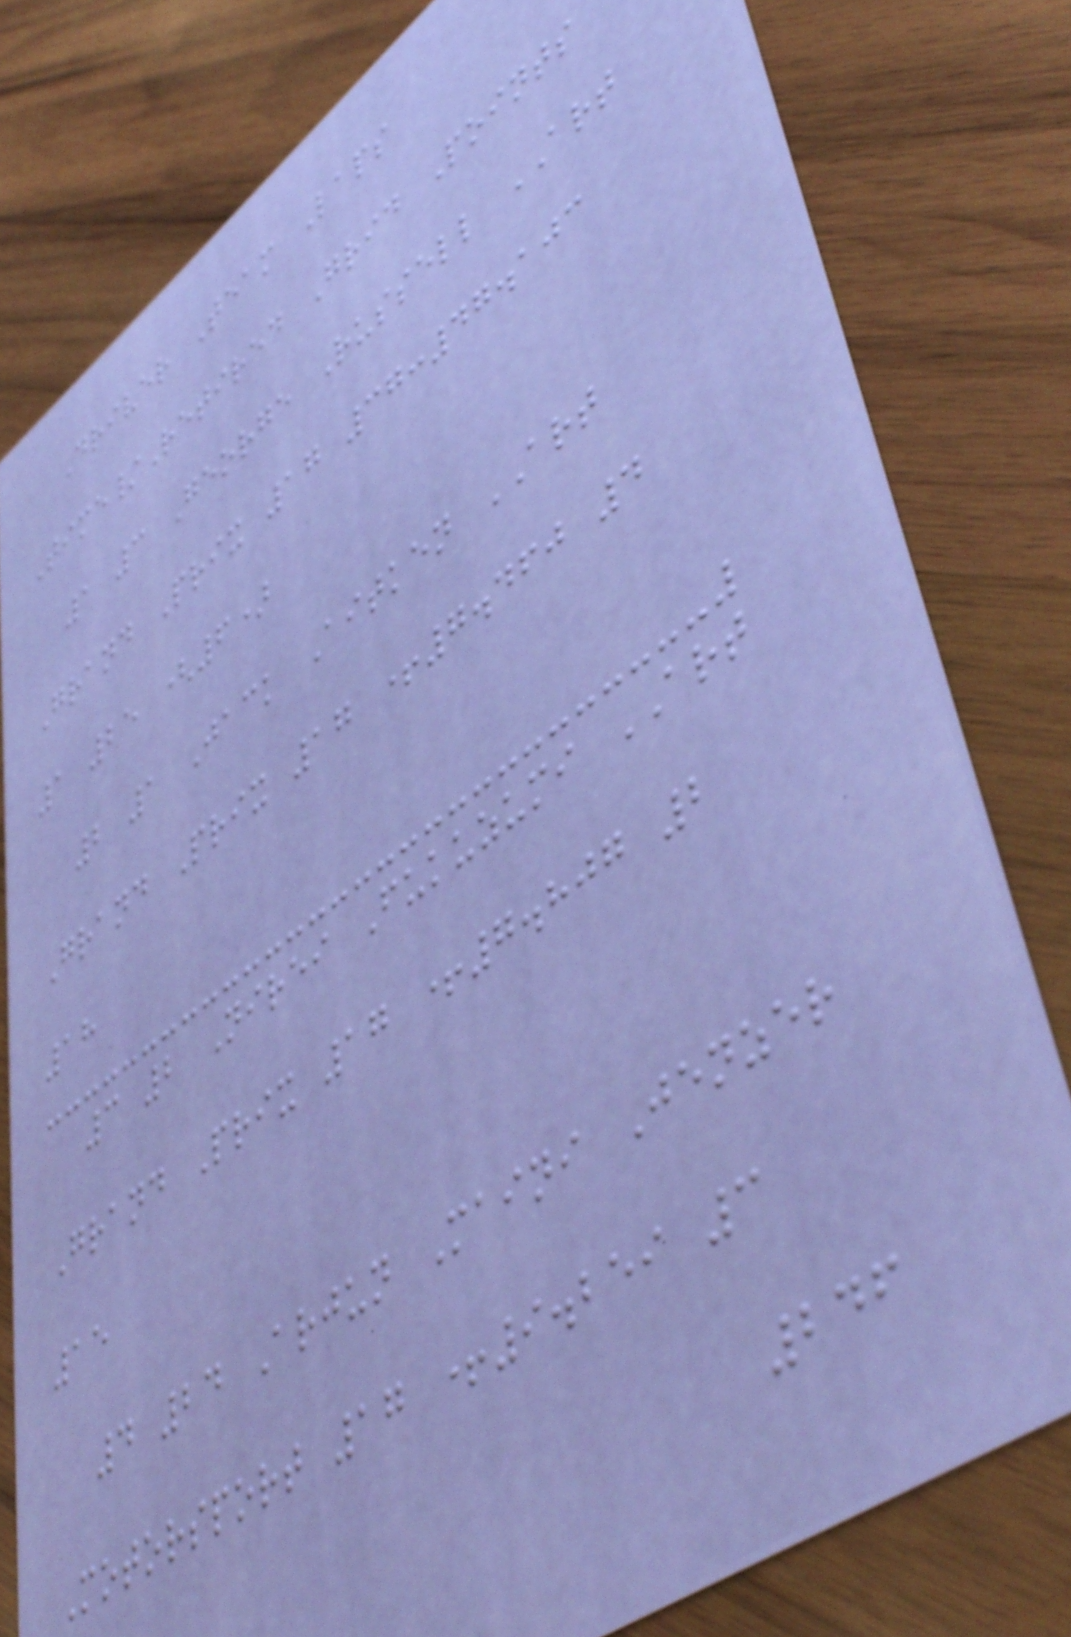Driver Team Laps
Time/Retired Grid Points
1 3 George Russell ART
Grand Prix 17 37:47.103
1 25 (6)
2 1 Jack Aitken ART
Grand Prix 17 +7.460 4
18
3 2 Nirei Fukuzumi ART
Grand Prix 17 +7.807 2
15
4 24 Arjun Maini Jenzer
Motorsport 17 +9.259 3
246
